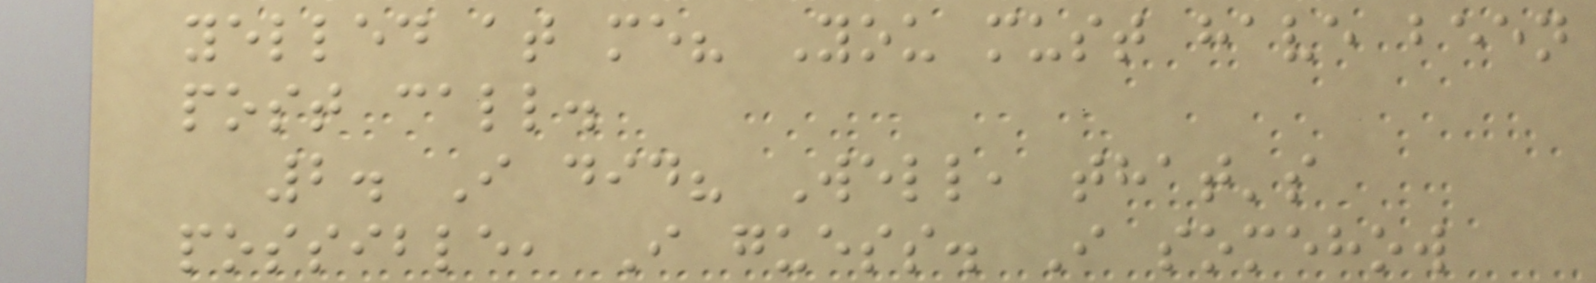yelled at me? You must have been
post call.
2. I did? Well, that's
possible, I guess. I somehow
